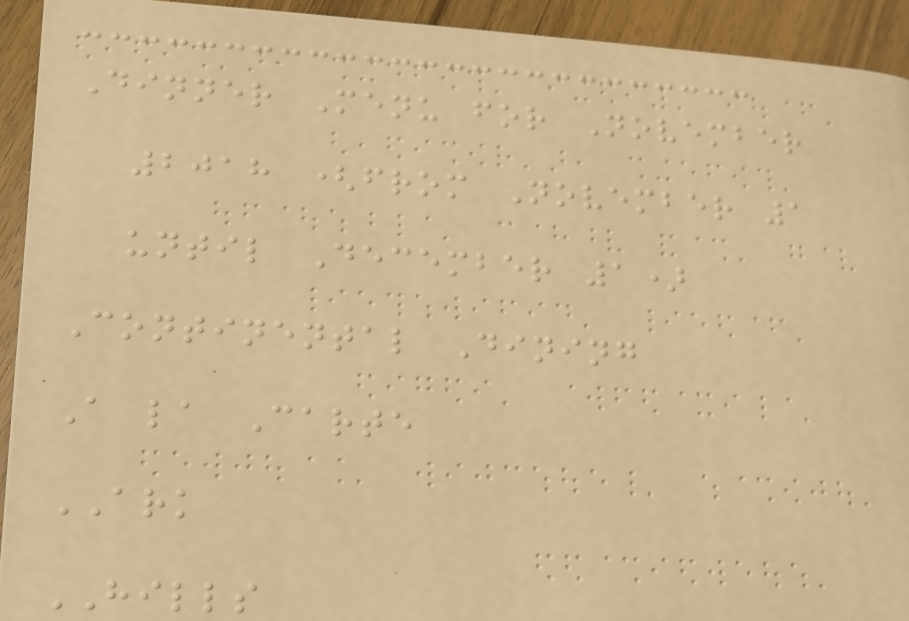Dinner Menu for November
2018 (from November 1
until December 1)
Continental Dining
A la Carte
ARK
HILLS
